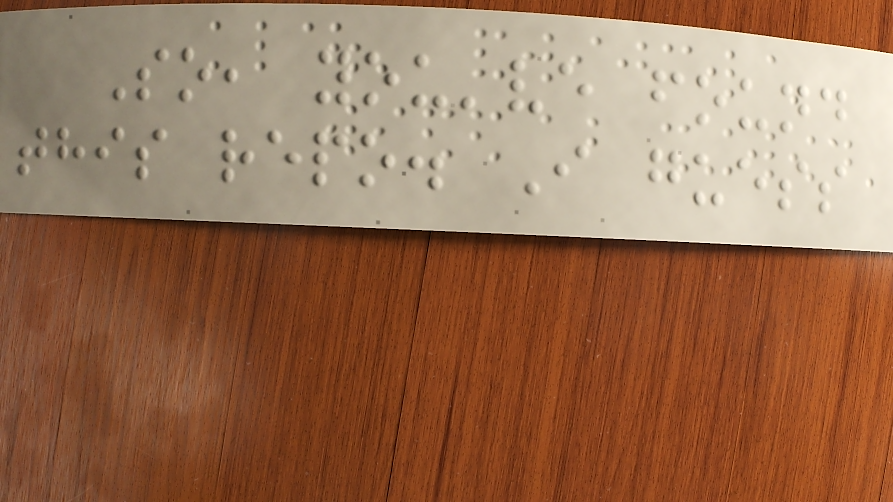So, you've found
this repo. I guess
